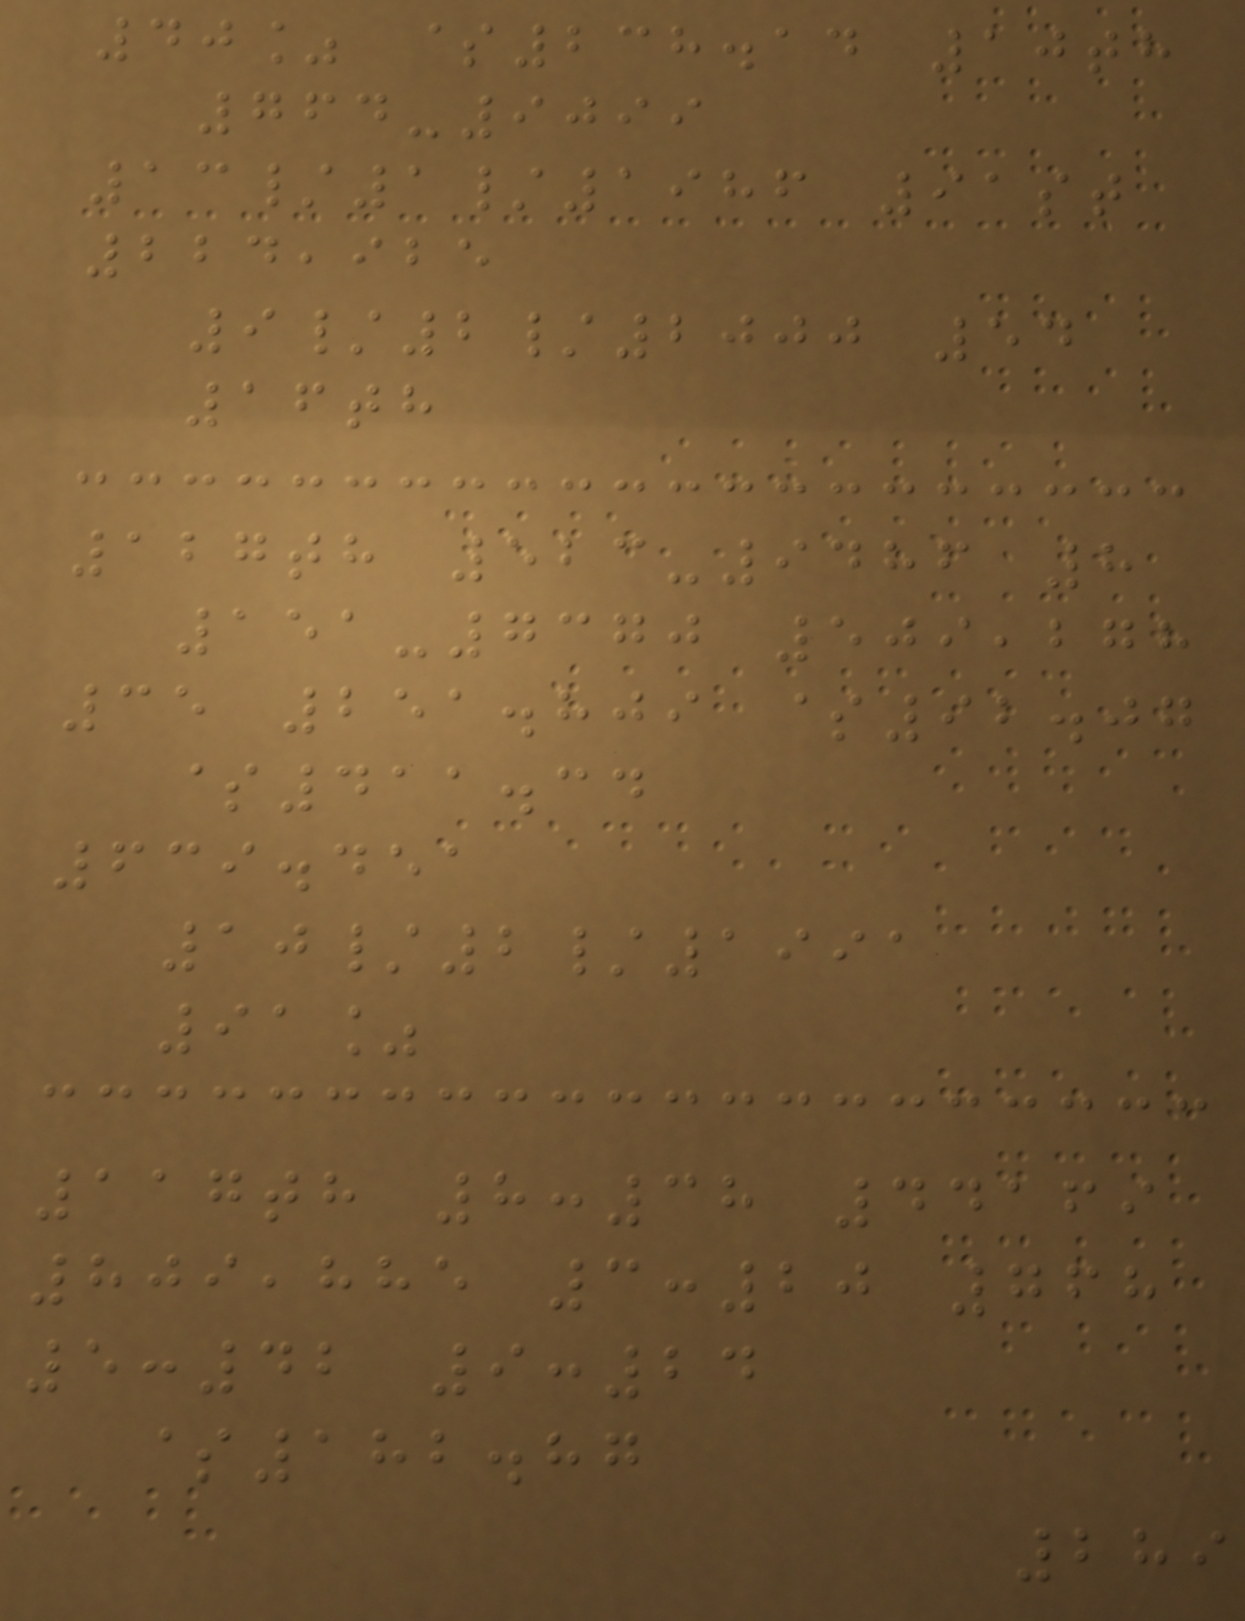40% $238.14 10th
764-9099
13/1/1986 91st
224,925
9/2/2000 54
16th
127th 523-9486 8
151-7370 509,278
35 251.809 $92.07
$411.34
639.451
10/2/1991
91%
117th 8:38 44169
809,885 3:20 768
5:42 9:24
$182.87
289
